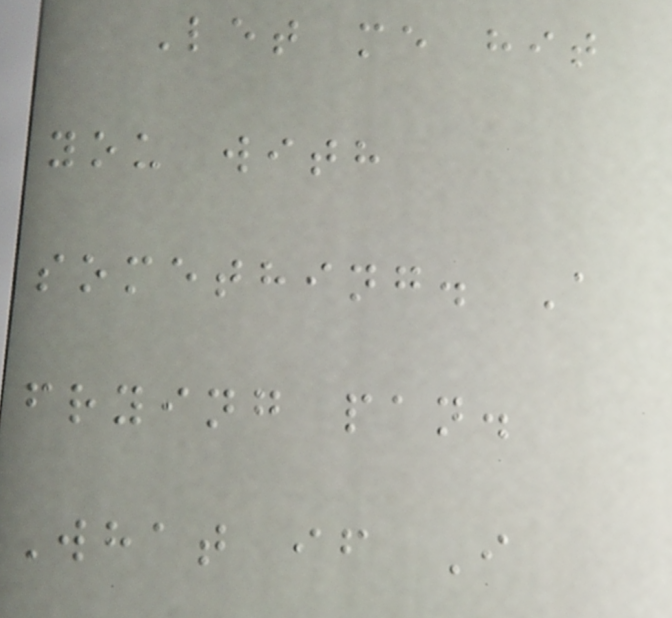Let me hit
you with
something. A
frying pan.
What if I
